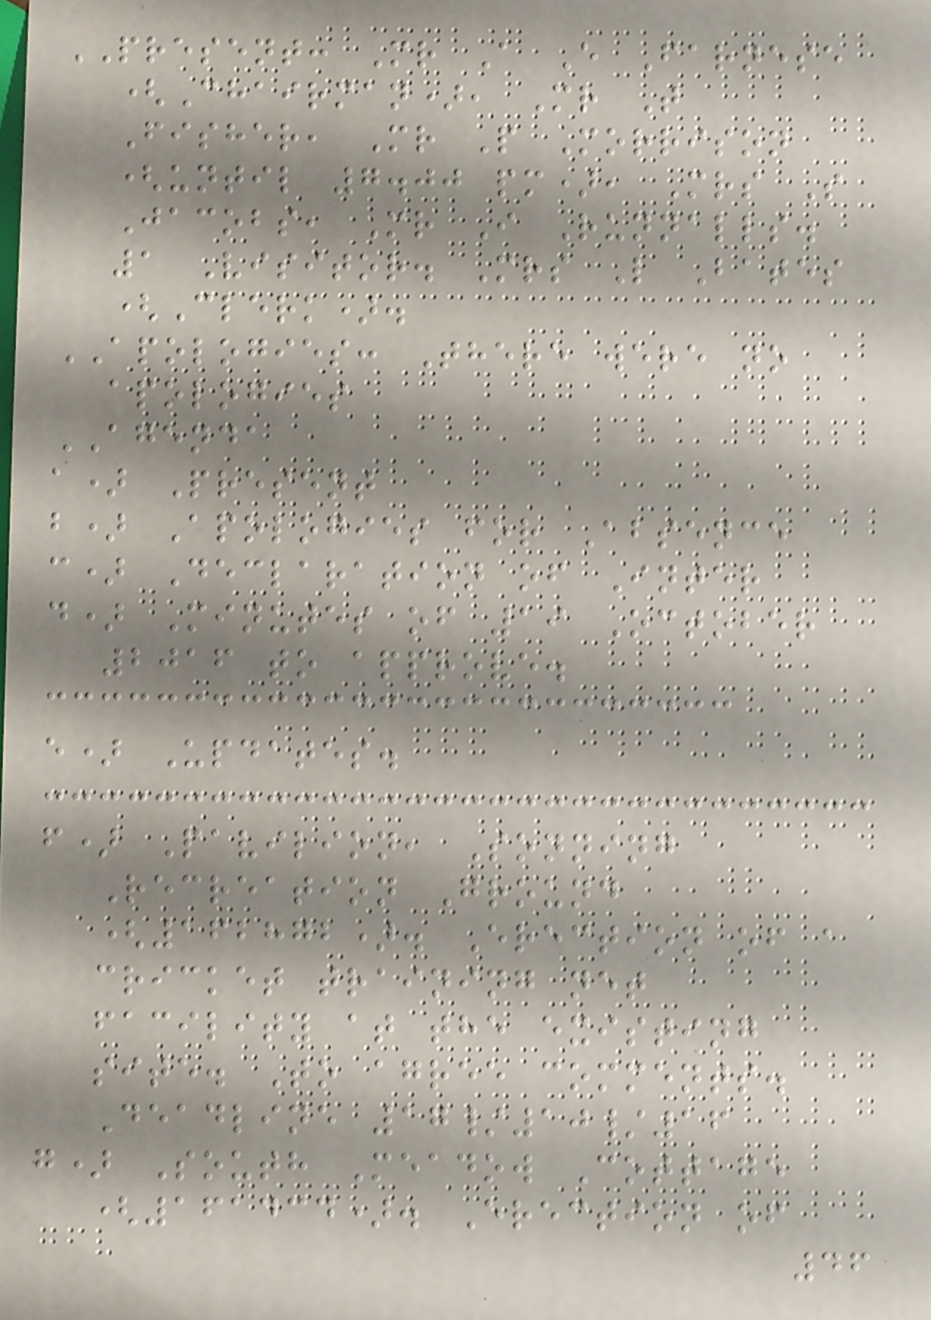PRESENT: Mr A E Farnese
(Chairman), Mr T
Fisher, Mr P Morrison
(until 7.00 pm), Mrs S
Jacobs, Mr I Runnalls.
1 Visitor. Mrs L Bates
(Clerk).
APOLOGIES: There were no
apologies
AGENDA
a) Present
b) Apologies for Absence
c) Declaration of Inter
d) Minutes of 19 October
2016 to approve.
e) Updates.
f) Pavilion, Sonning
Recreation Ground
(162872). Erection of a
cricket training net
facility at the existing
site. To agree comments.
Deadline 17/10/16
g) South Meadow Cottage
(161434). Erection of
46
